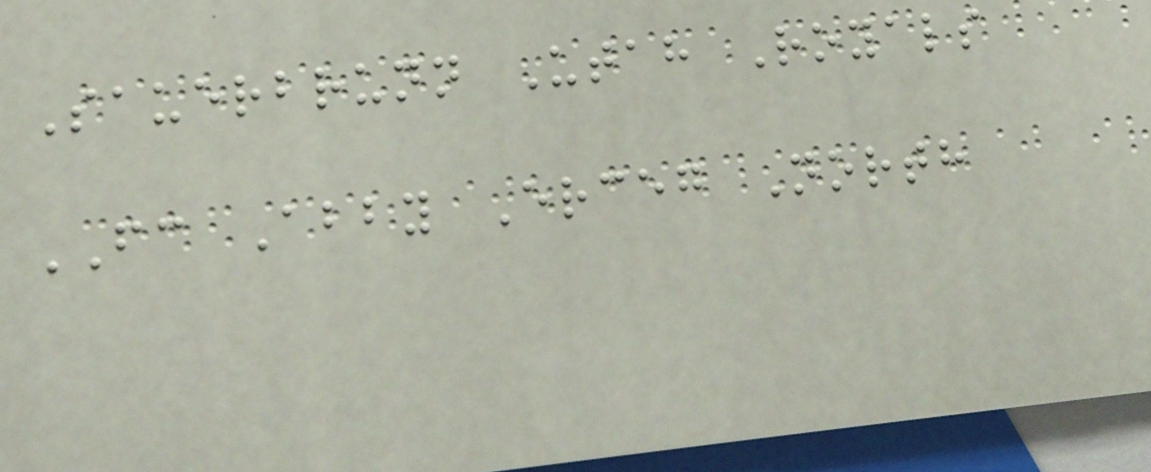Sauerbrunn Utah Royals
FC Abby Erceg North
